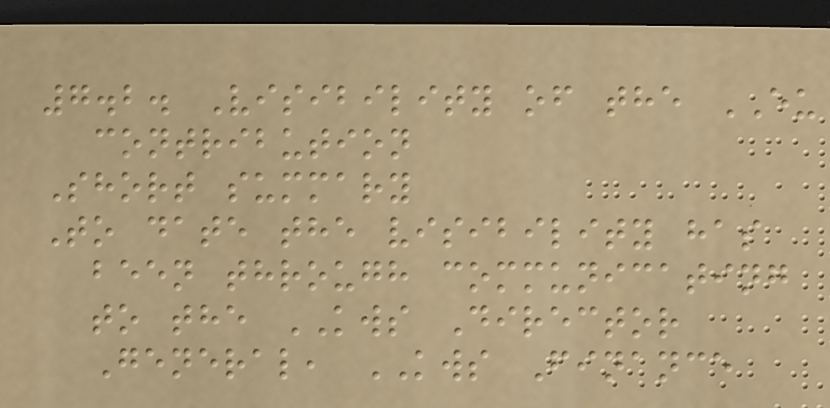7.2. Visibility of the EU
contribution
Short summary
To date the visibility has
been through communicating
to the KWS Director
General, KWS Finance
